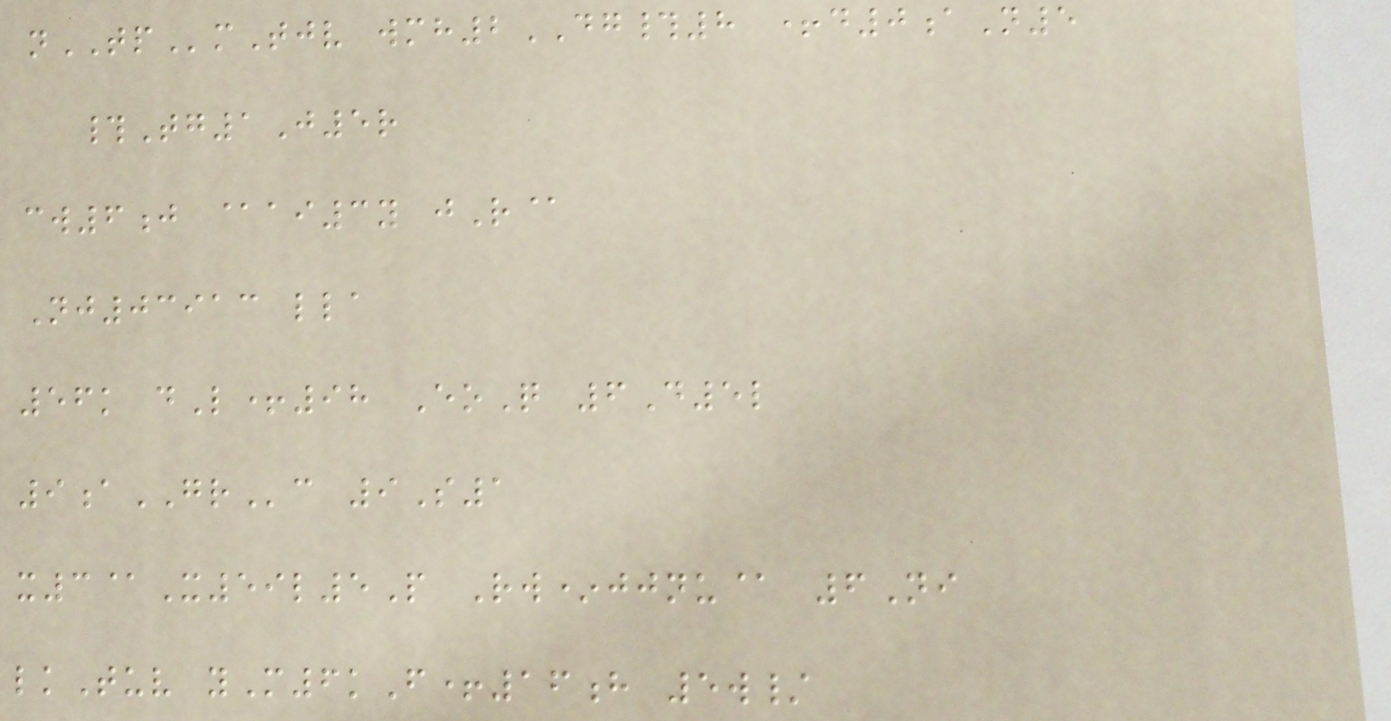nTPmTjv wmh2DG#8 +d0aN5
#Tg1J5r
cw6j @ai3y jR@
Nj03913 lla
56k dL+98 EoQ 6D5l
9aGRc 9S1
x3@X59l5P Rw*jjnu@ 6Ni
lkTuv yM6kF+16h 5w/
